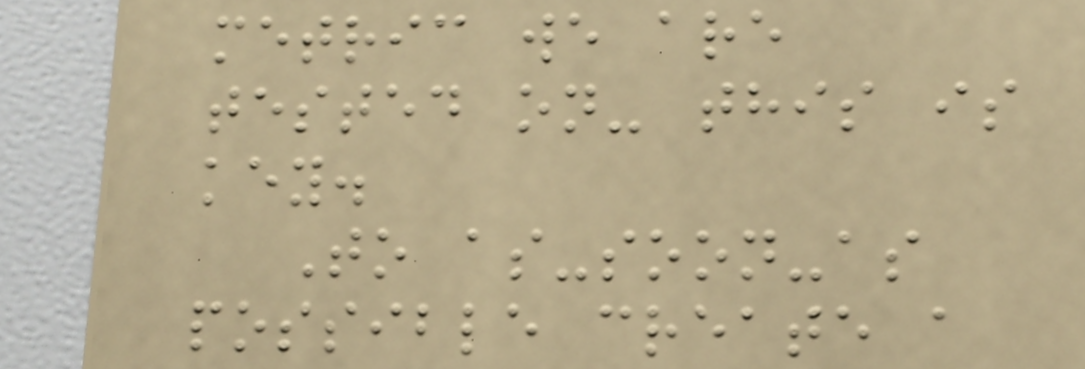metric we are
tested on- this is
key.
To as-soon-as
possible create a
